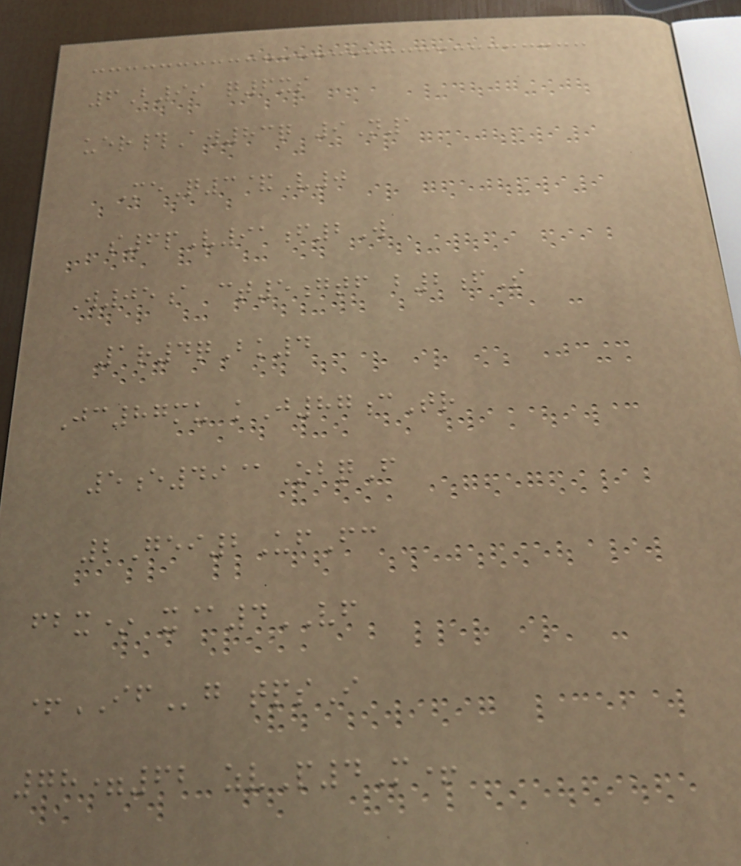6B99 q6xs
uer#Aw83q 9N1
MeQ3&V0
s6pV91f2W
W05a ct5gtf b2fS
1r4qBk4
Jc87mu kJ87cTr
5e49@ObqF
2Gei2UfFc
fbx* x@4VF
+IFg tpsI
78=62 zvP4M+
